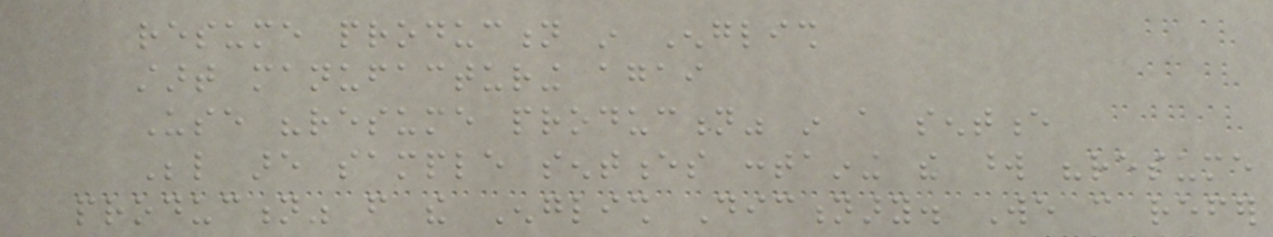resume production in English
start manufacturing agai
Use "resume production" in a sentence
Below are sample sentences containing the word "resume
production" from the English Dictionary. We can refer
